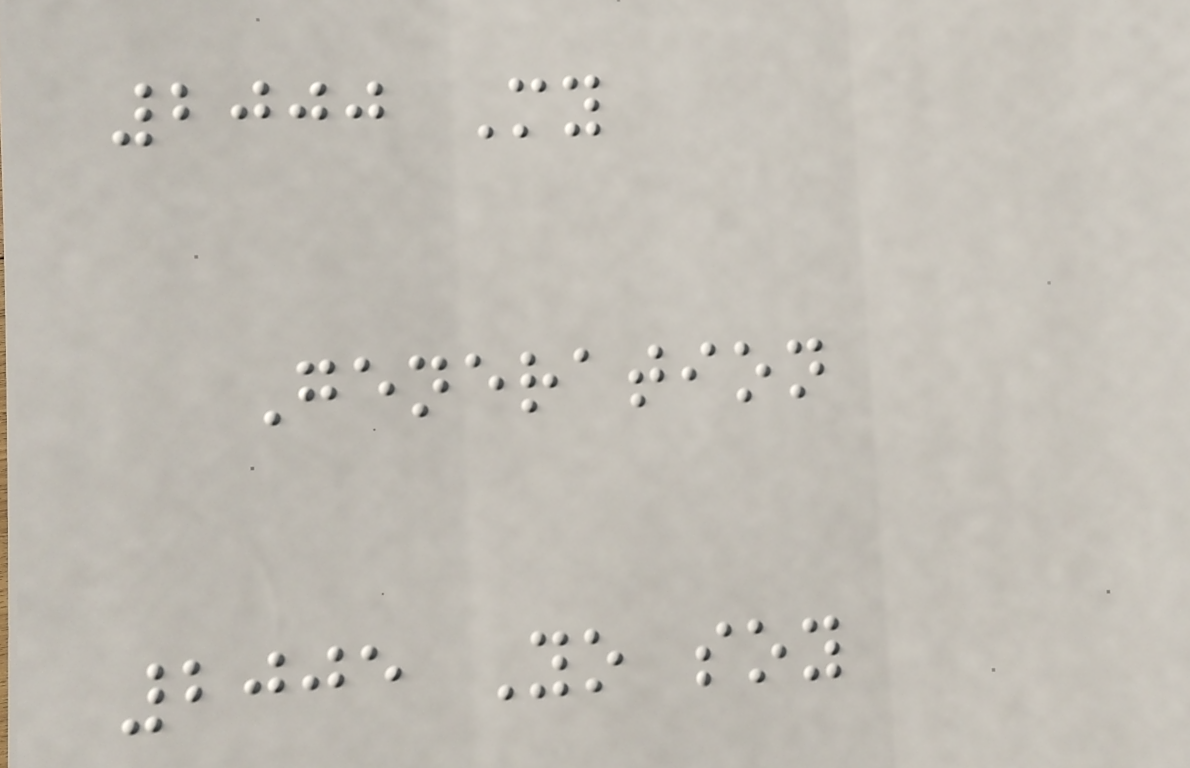2000 My
Generation
2005 Yo soy
